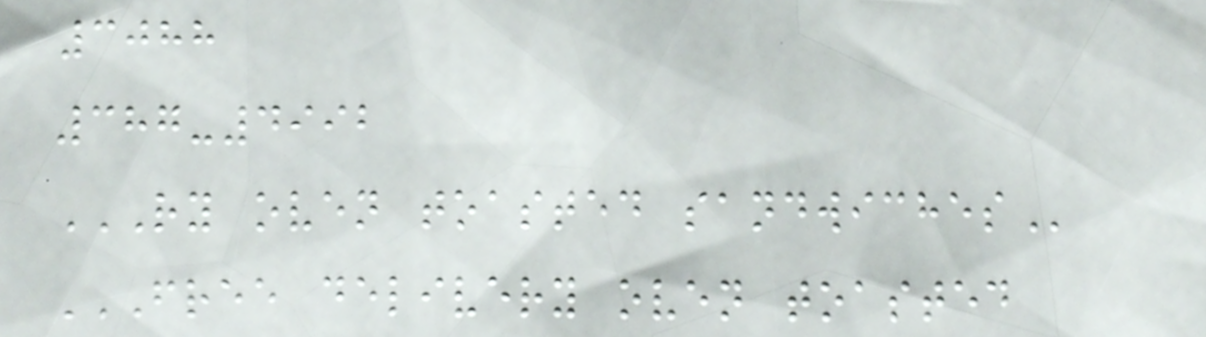3088
387-4992
RY OVEN TOASTED SANDWICHES
FREE DELIVERY OVEN TOASTED
